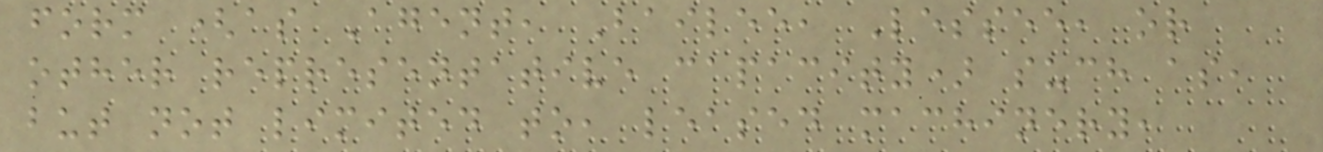form (as Agent, Bailee, Lessee, or
other representative capacity) such as,
but not limited to, leased machinery,
